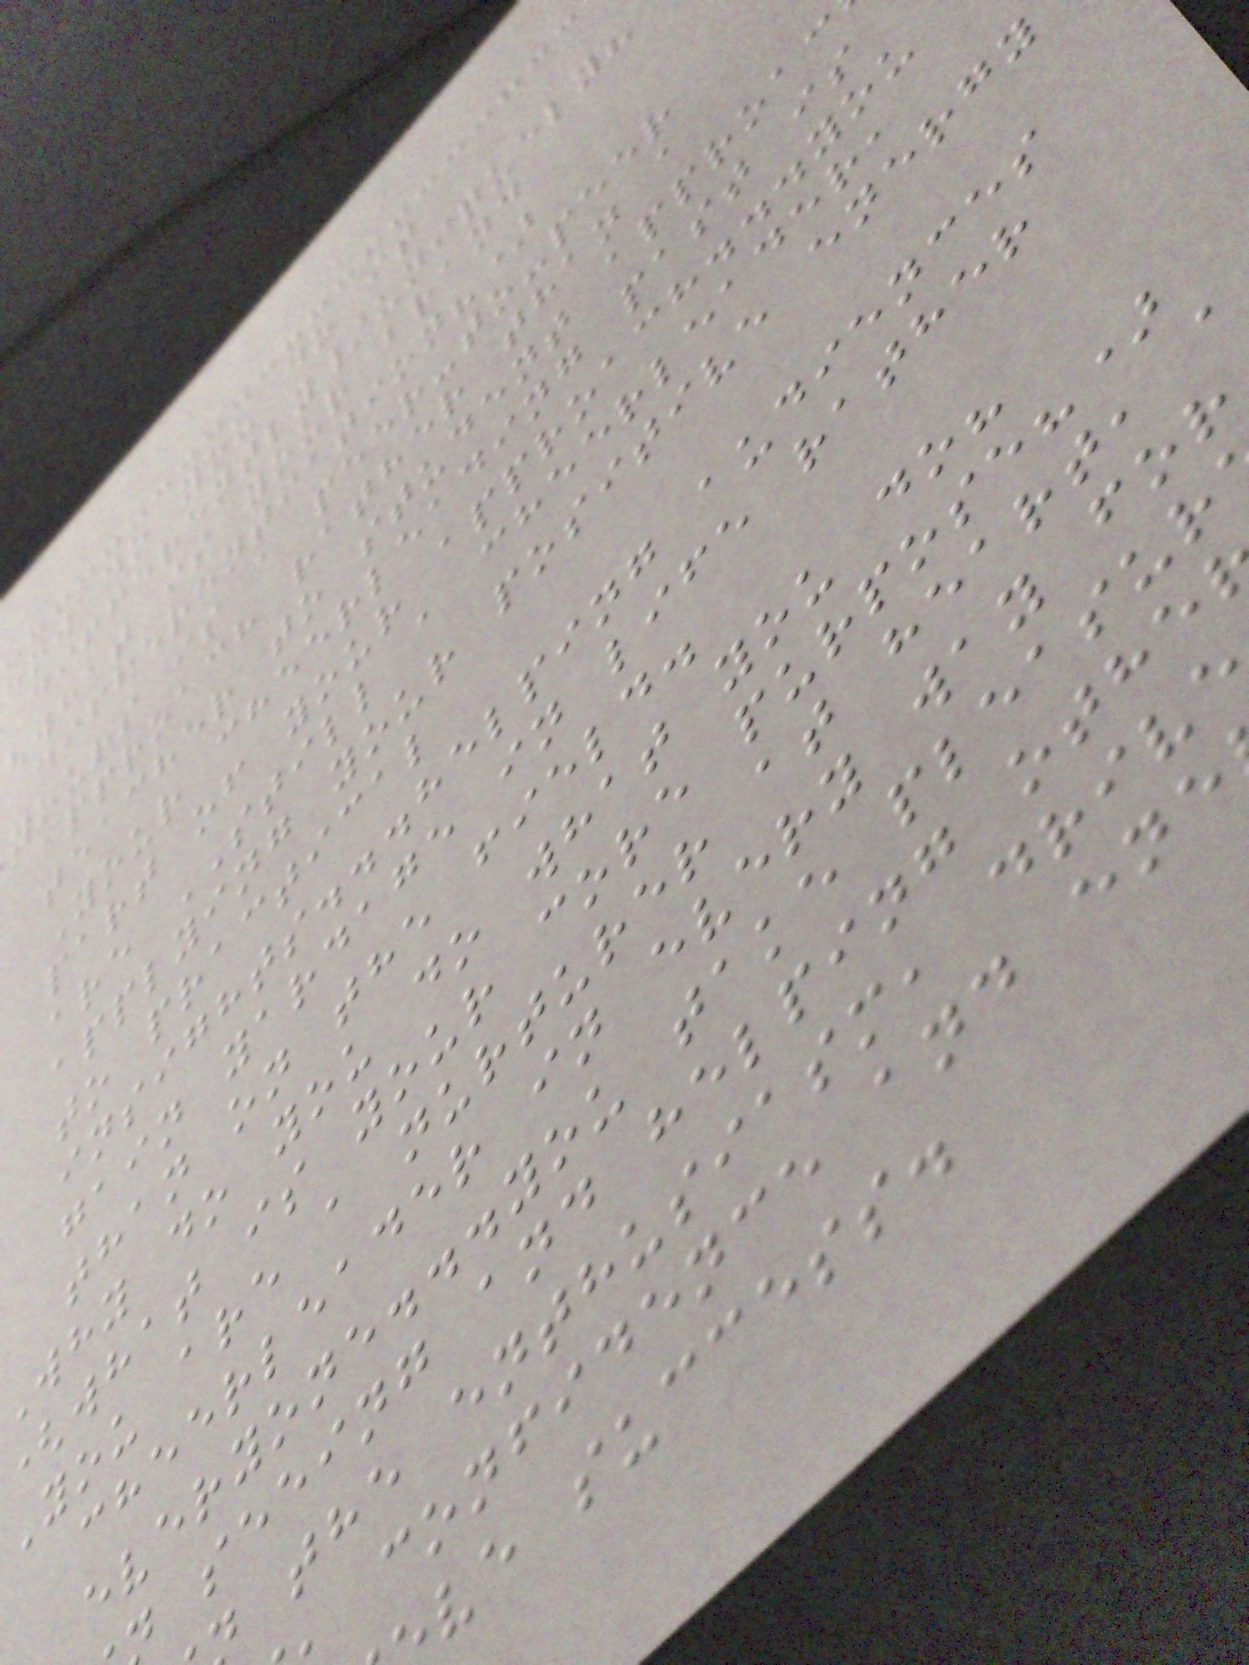how do you do it
differently/uniquely?
what is your brand
differentiation?)
yours is a peer-to-peer
approach rather than a
teacher to student approac
Your cheerleading past is
part of your approach...you
are STILL a cheerleader,
applying your positive energy
to practical
insights...helping audiences
gain yardage in life rather
than on the field.
Why do you do what you do?
(what is your core purpose?)
You are a nurturer at heart, a
cheerleader in every way for
everyone...you take pleasur
seeing and helping othe
the enthusiasm, drive
confidence and ene
ve success.
